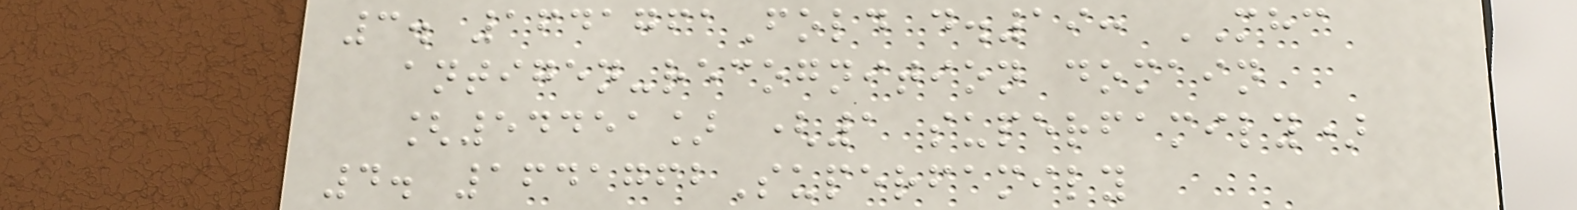3. 1641761Fold d.19: MHC
antigen-recognition domain
[54451] (1 superfamily)
4. 1641762Superfamily
